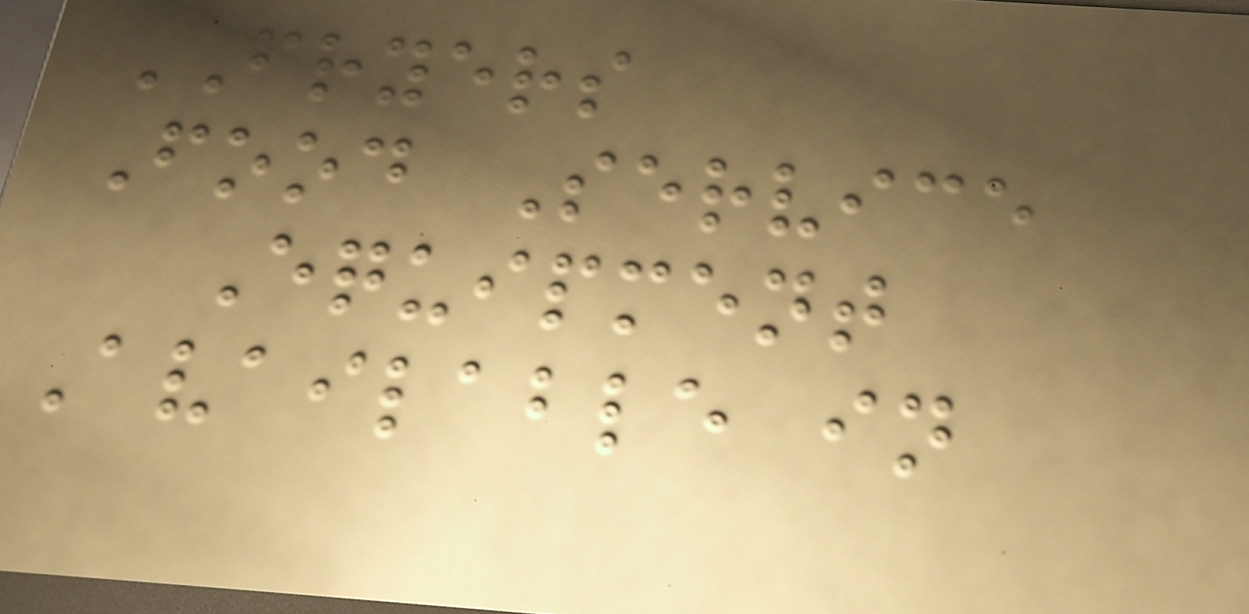FRYERS
Food Service
Equipment
Available in
